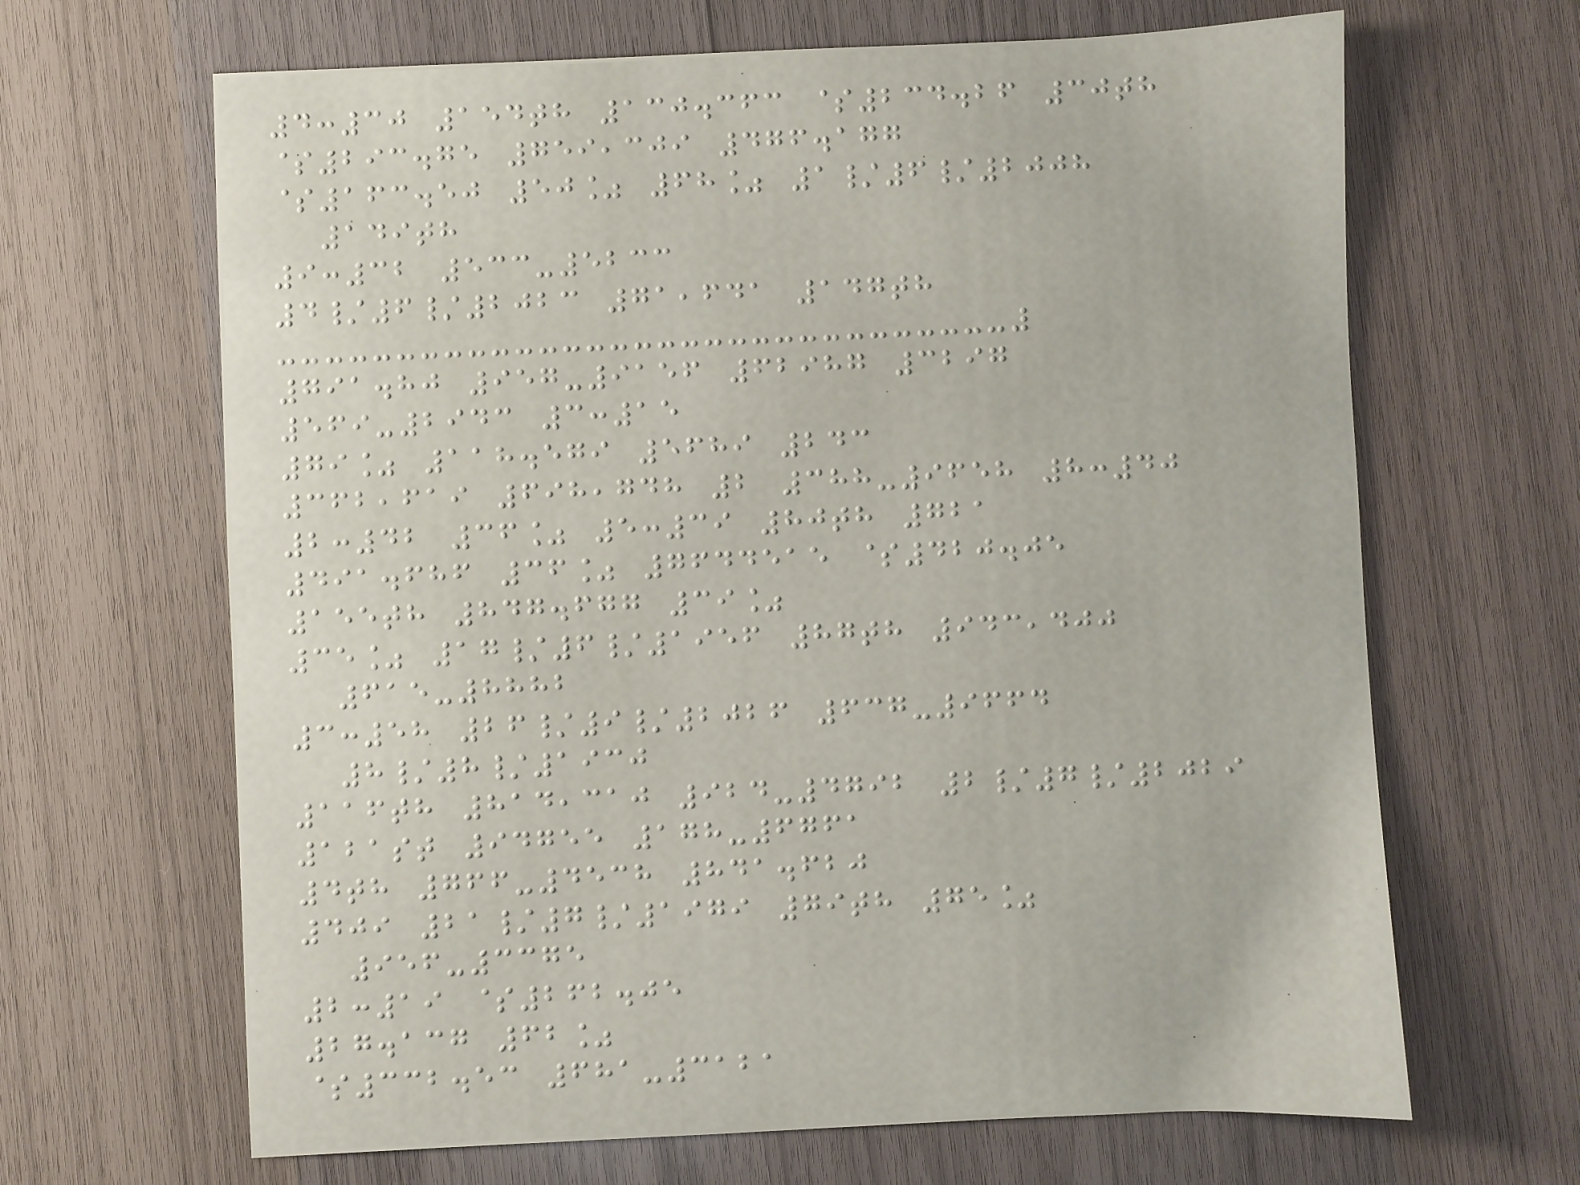4:30 154th 130.363 $234.26 30th
$293.75 759,309 476.177
$163.50 50% 68% 1/6/2008
149th
9:32 533-5233
4/6/2023 71,641 147th
791.80 957-9156 62987 3297
569-2943 3:15
79% 118.579 5689 243
362,619 698,748 2 388-9658 8:40
2:42 36% 5:39 80th 721
491.686 36% 7644515 $420.05
155th 847.677 39%
35% 17/6/1956 87th 943,400
615-8882
3:58 26/9/2026 637-9664
8/8/1930
116th 814,310 924-4792 2/7/2029
121st 94755 178-6761
4th 766-4538 841.620
409 21/7/1979 79th 75%
956-3375
2:19 $262.05
27.137 62%
$332.53 681-3121
